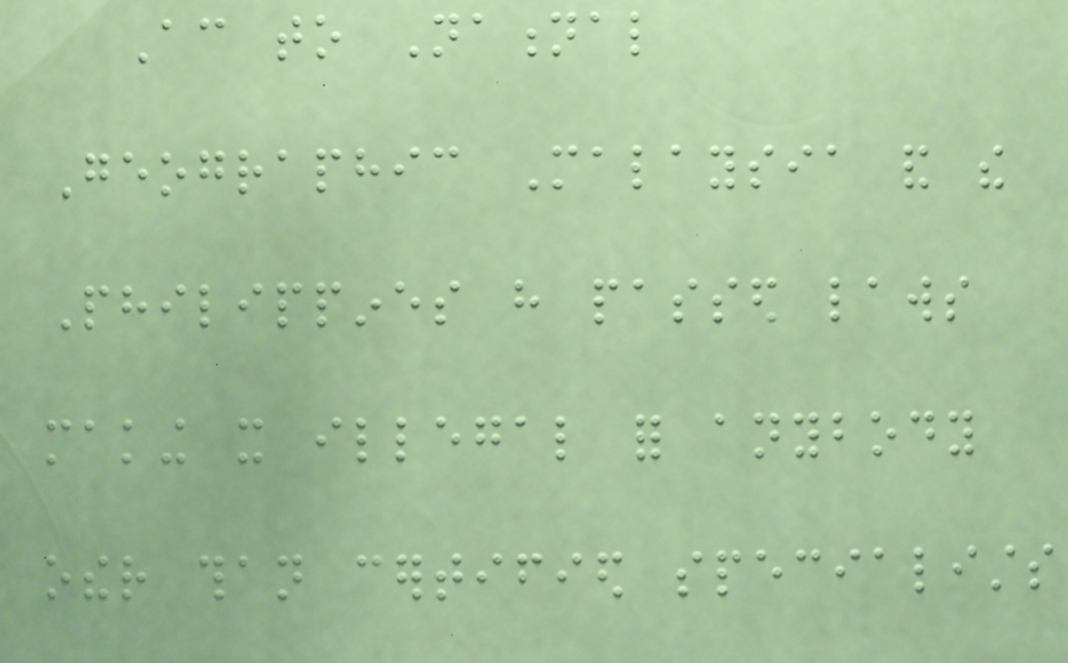According to National
Geographic Malaysia and the
Philippines have passed laws
making it illegal for anybody
other than certified specialists
